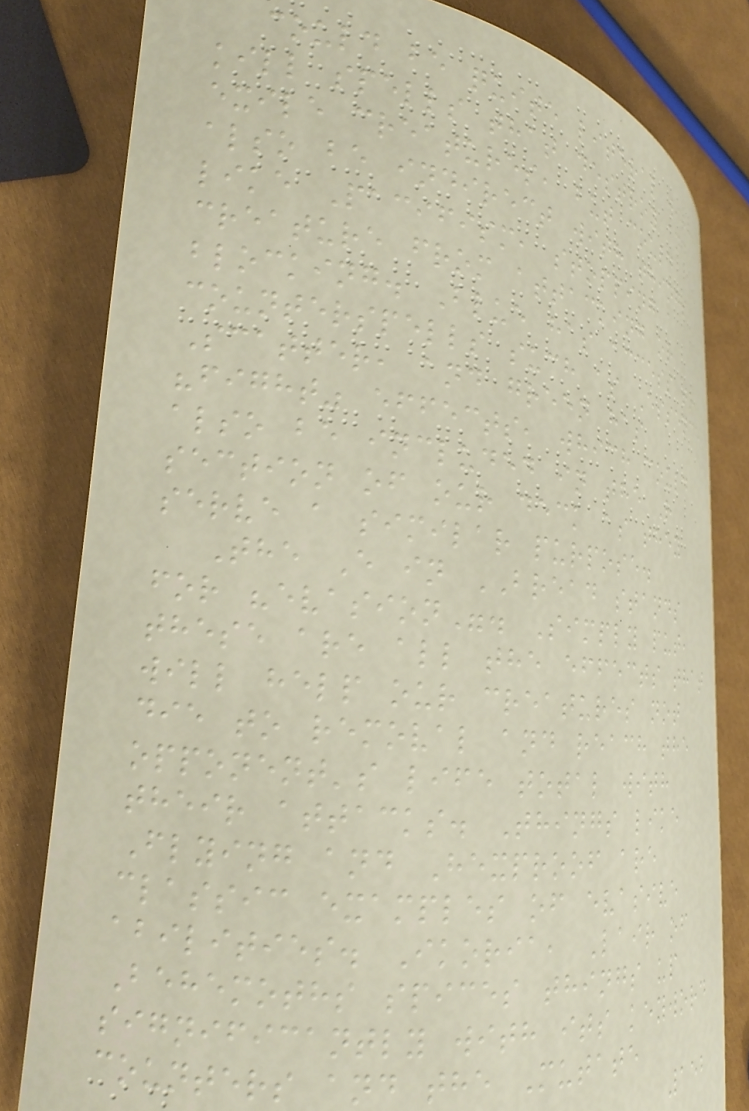could be quite literal with
kill spells that destroy and
exile creatures, but could
also be indirect with things
like Pacifism, stopping a
creature from attacking or
blocking. Blue has access to
counterspells such as Essence
Scatter, and green has
"fight" effects, which could
also be included in the R
section of our deck as they
serve a similar purpose.
The E in BREAD stands
for "evasion". Simply put,
these are all the effects that
will help our creatures not
die to removal and reach the
opponent's life total with
their attacks. Things like
Flying and Hexproof are
classic examples of evasive
abilities. Ikoria, Lair of
Behemoths spices things up
significantly with its keyword
counters and the Mutate
152
